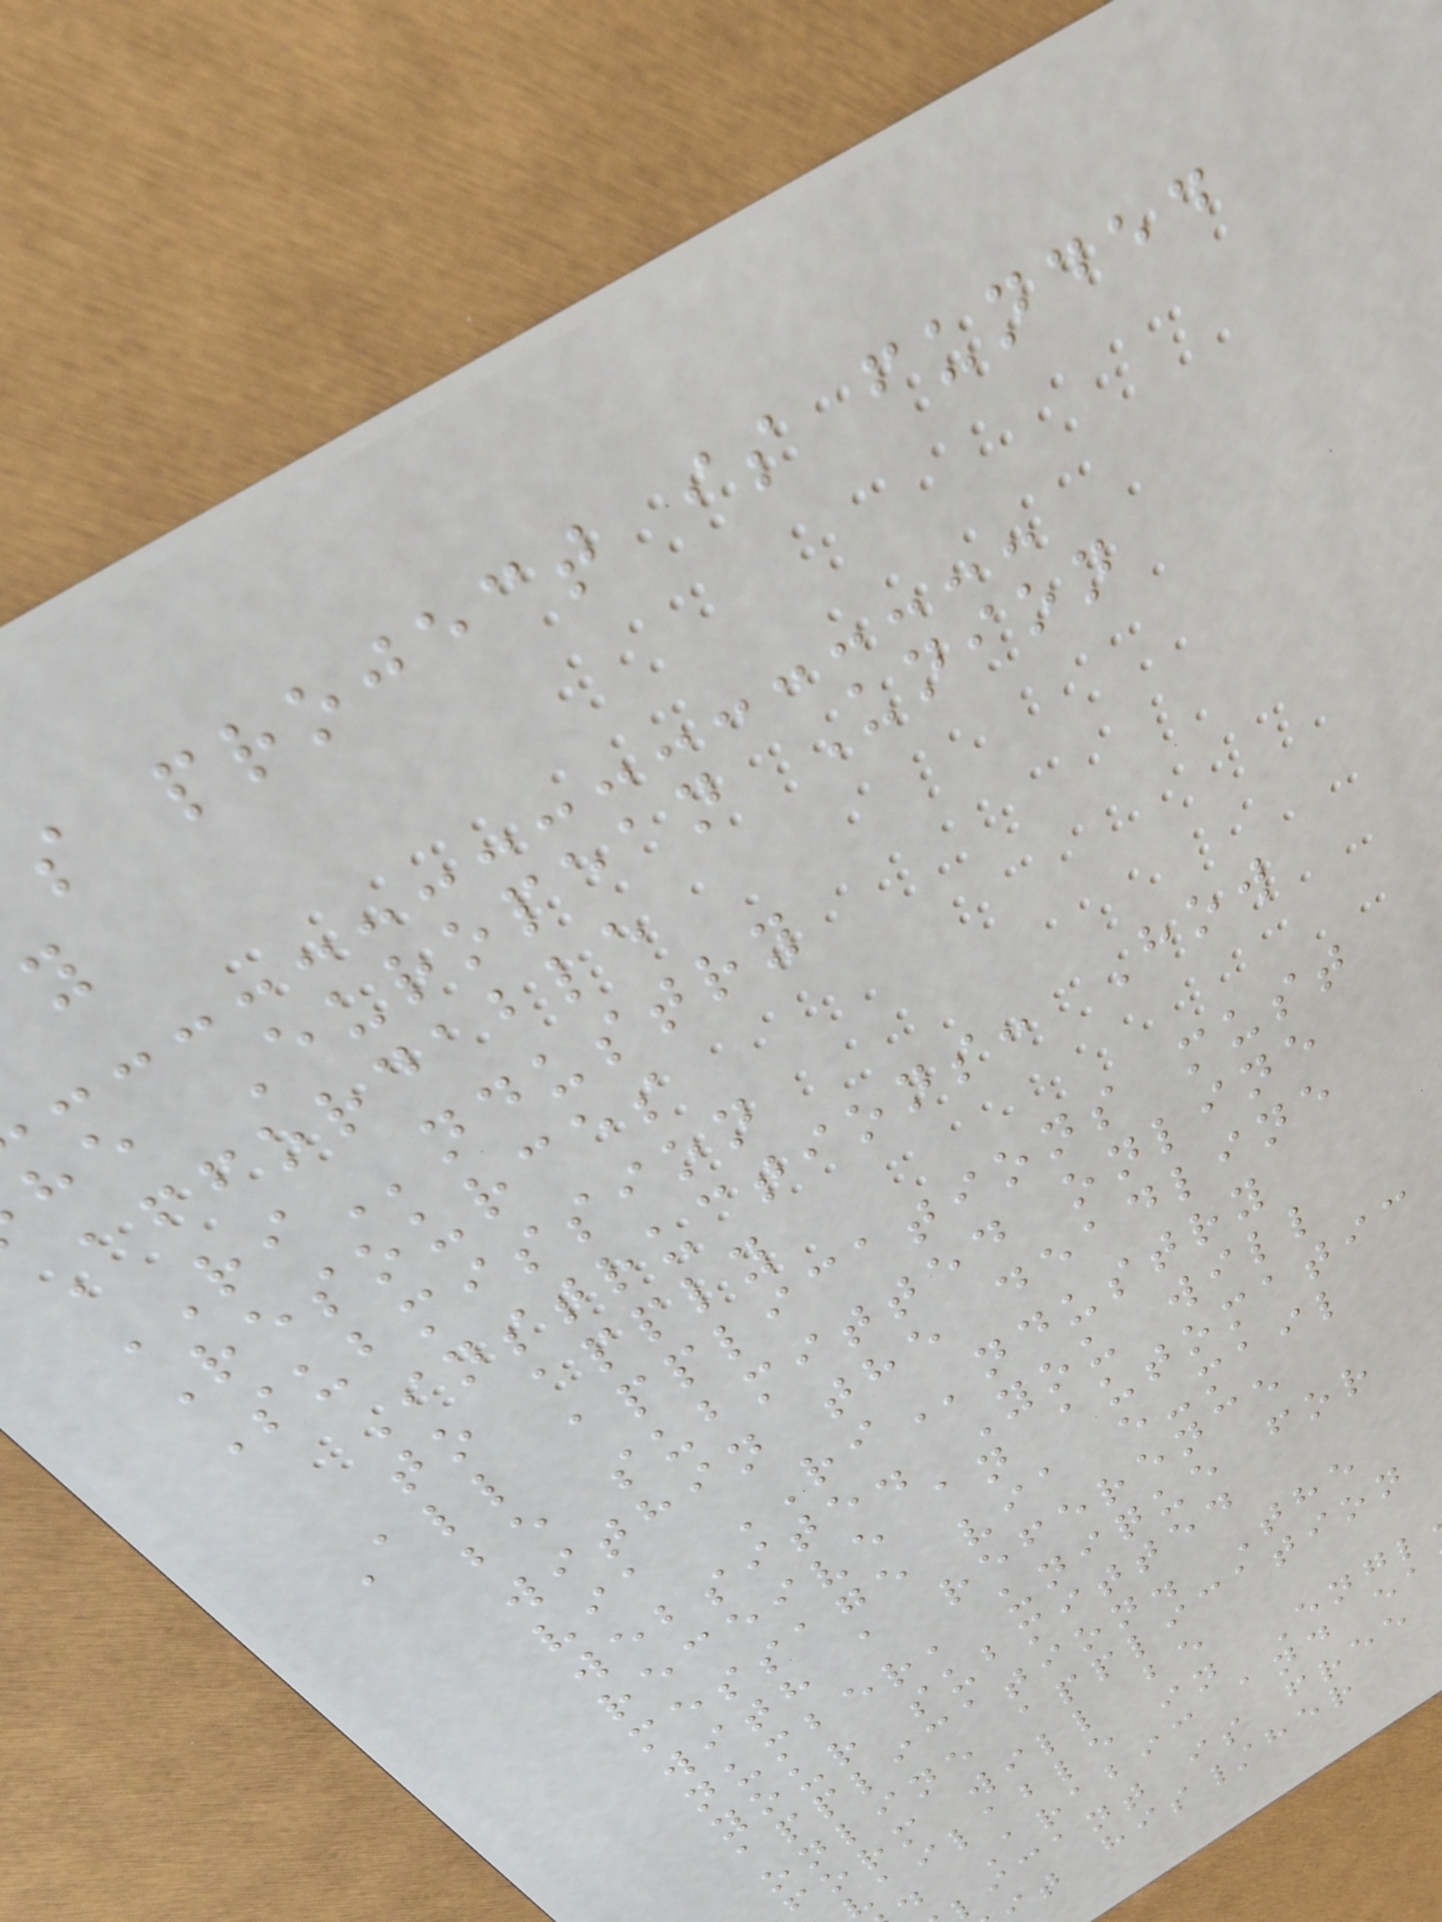s project is funded
he European Union
Affordable
RIndustry
Resources
Submission
Instructions: How
to apply
All applications must
be submitted online
within the deadline
via RIndustry
website. You will
receive an automatic
message via e-mail
with a reference
number, unique for
your submitted
application. The
online application
form will be
vailable in Engl
d Arabic and ea
licant is free
it his/her
